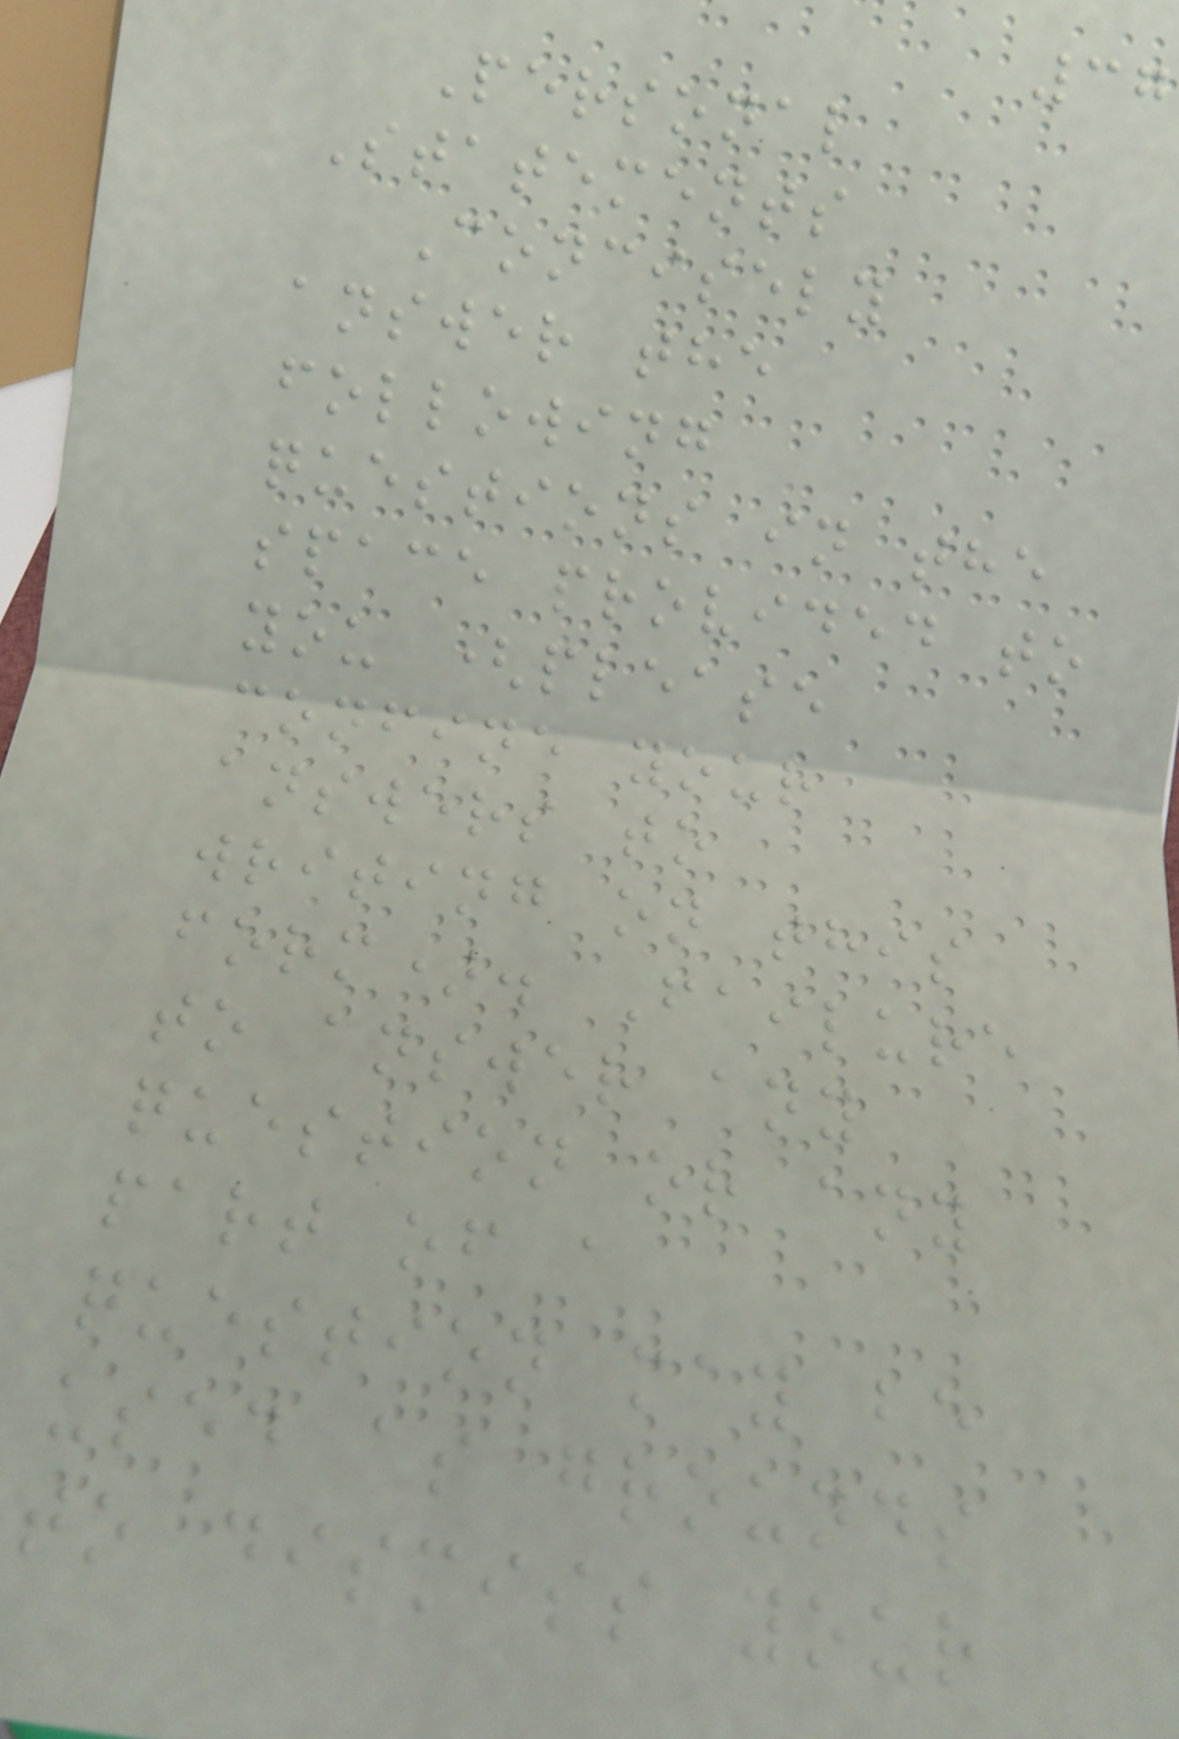37
Personal
Statements
Concisely
answer the
following
questions in the
space provided to
you (please
confine your
answers to
writing on this
form). Failure
to answer any
question or any
part of a
question may be
used as grounds
to dismiss your
